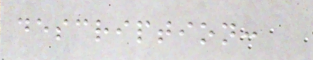description:
